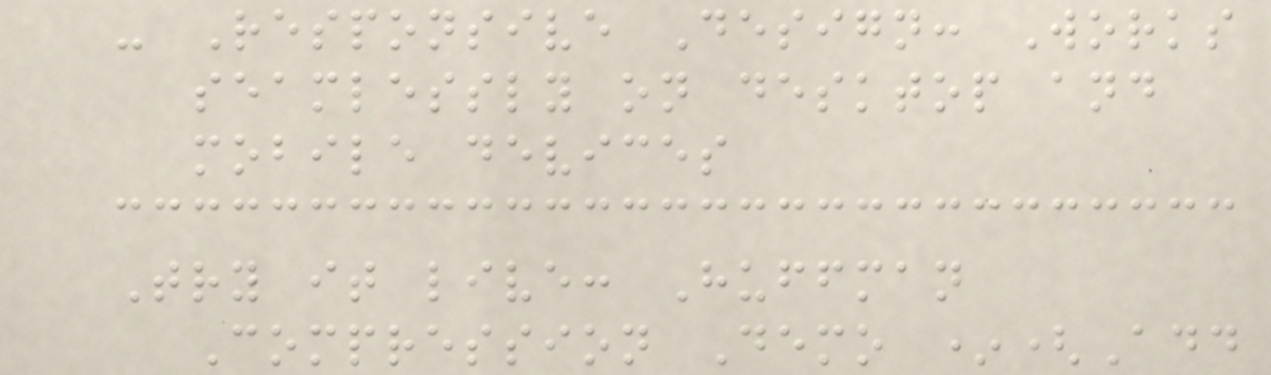- Responsive Design: Works
seamlessly on desktop and
mobile devices
Try it live: Huffman
Compression Demo *(Add
